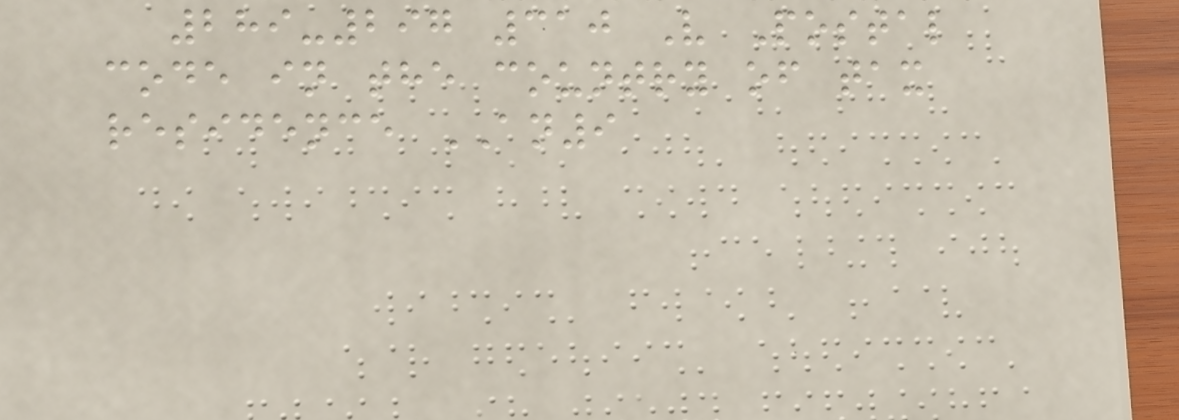289-297 310 V Postal
code in the country of tax
residence AN9
